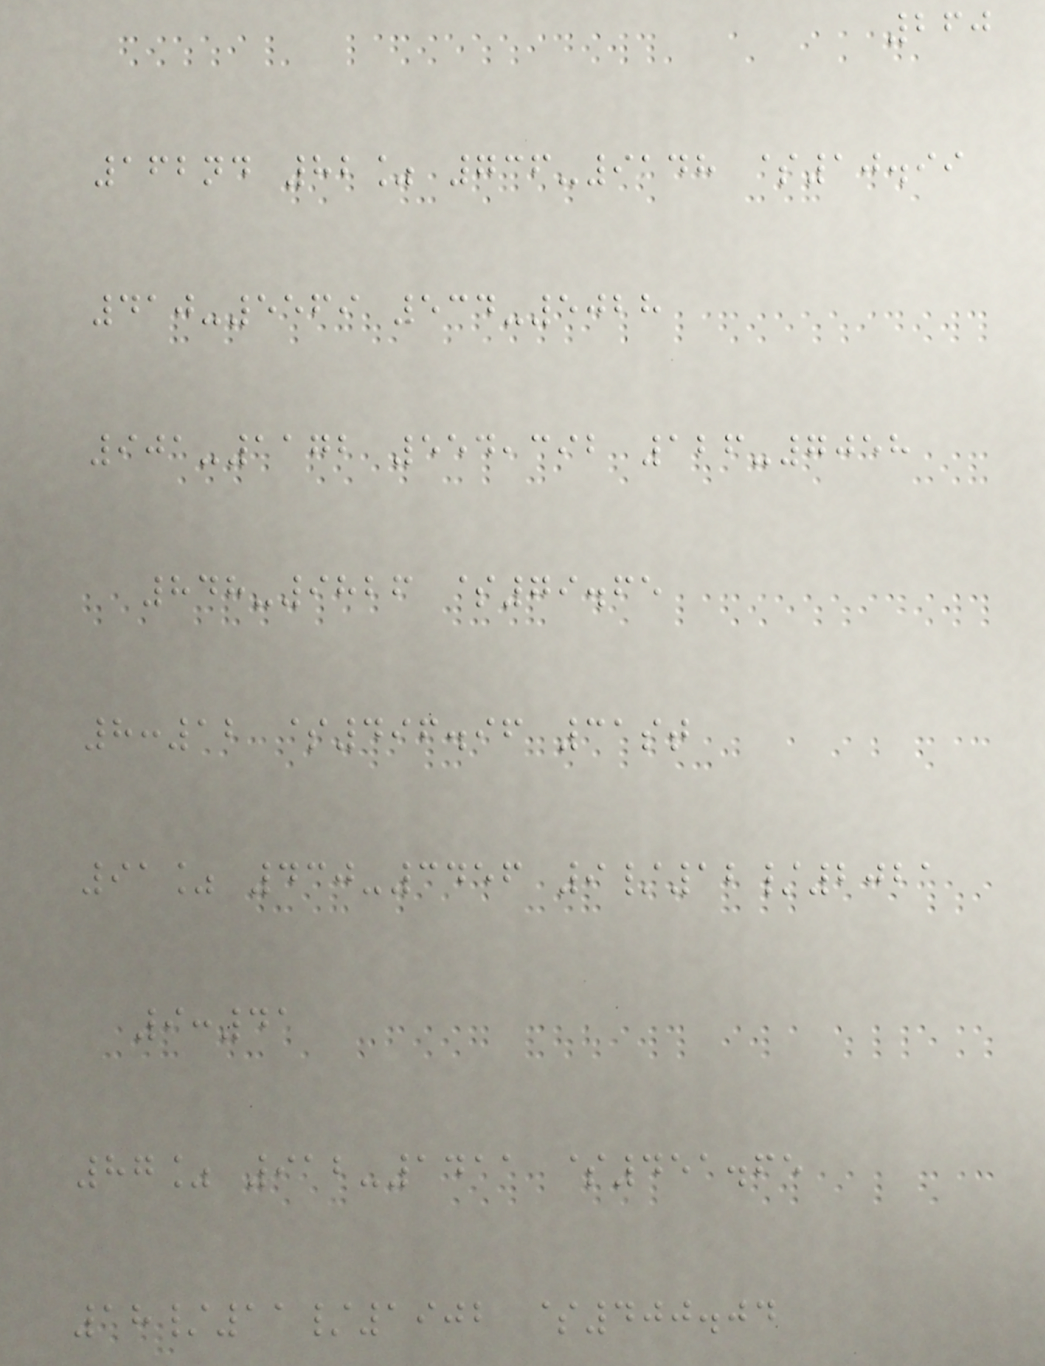260
162nd 82% 736-9148 $10.99
410-5569 534-5028
901-1172 554,392 126-7058
848-9826 $79.65
8:12 $496.96 31st
91% 430-3456 9/12/2021
9:41
87% 912-1411 $451.65
18/11/1902 $400.04
